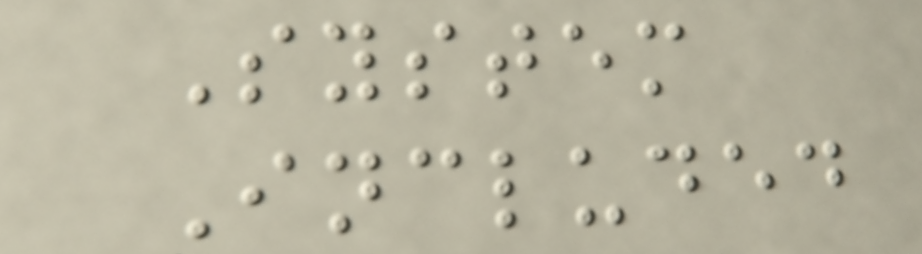System
Included
